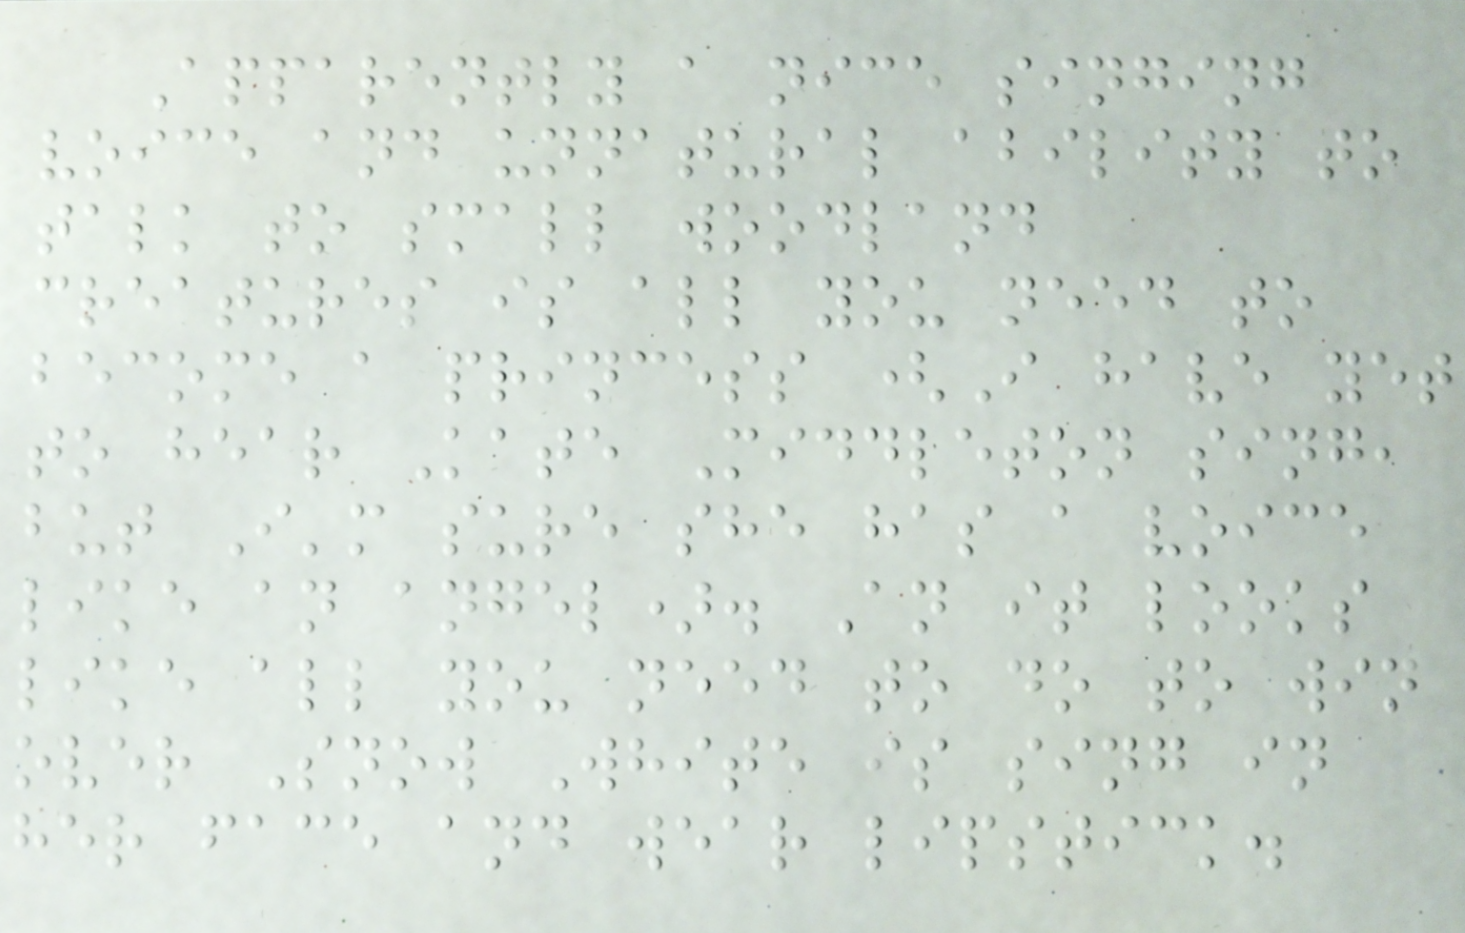Apparently a nice singing
voice and unnatural ability to
talk to small woodland
creatures is all you need to
become a princess (I have yet
to hear Kate Middleton sing,
but I'm sure she has a voice
like an angel). An it looks
like all you need to do to win
over Snow White is sing in
her face and wear lipstick.
